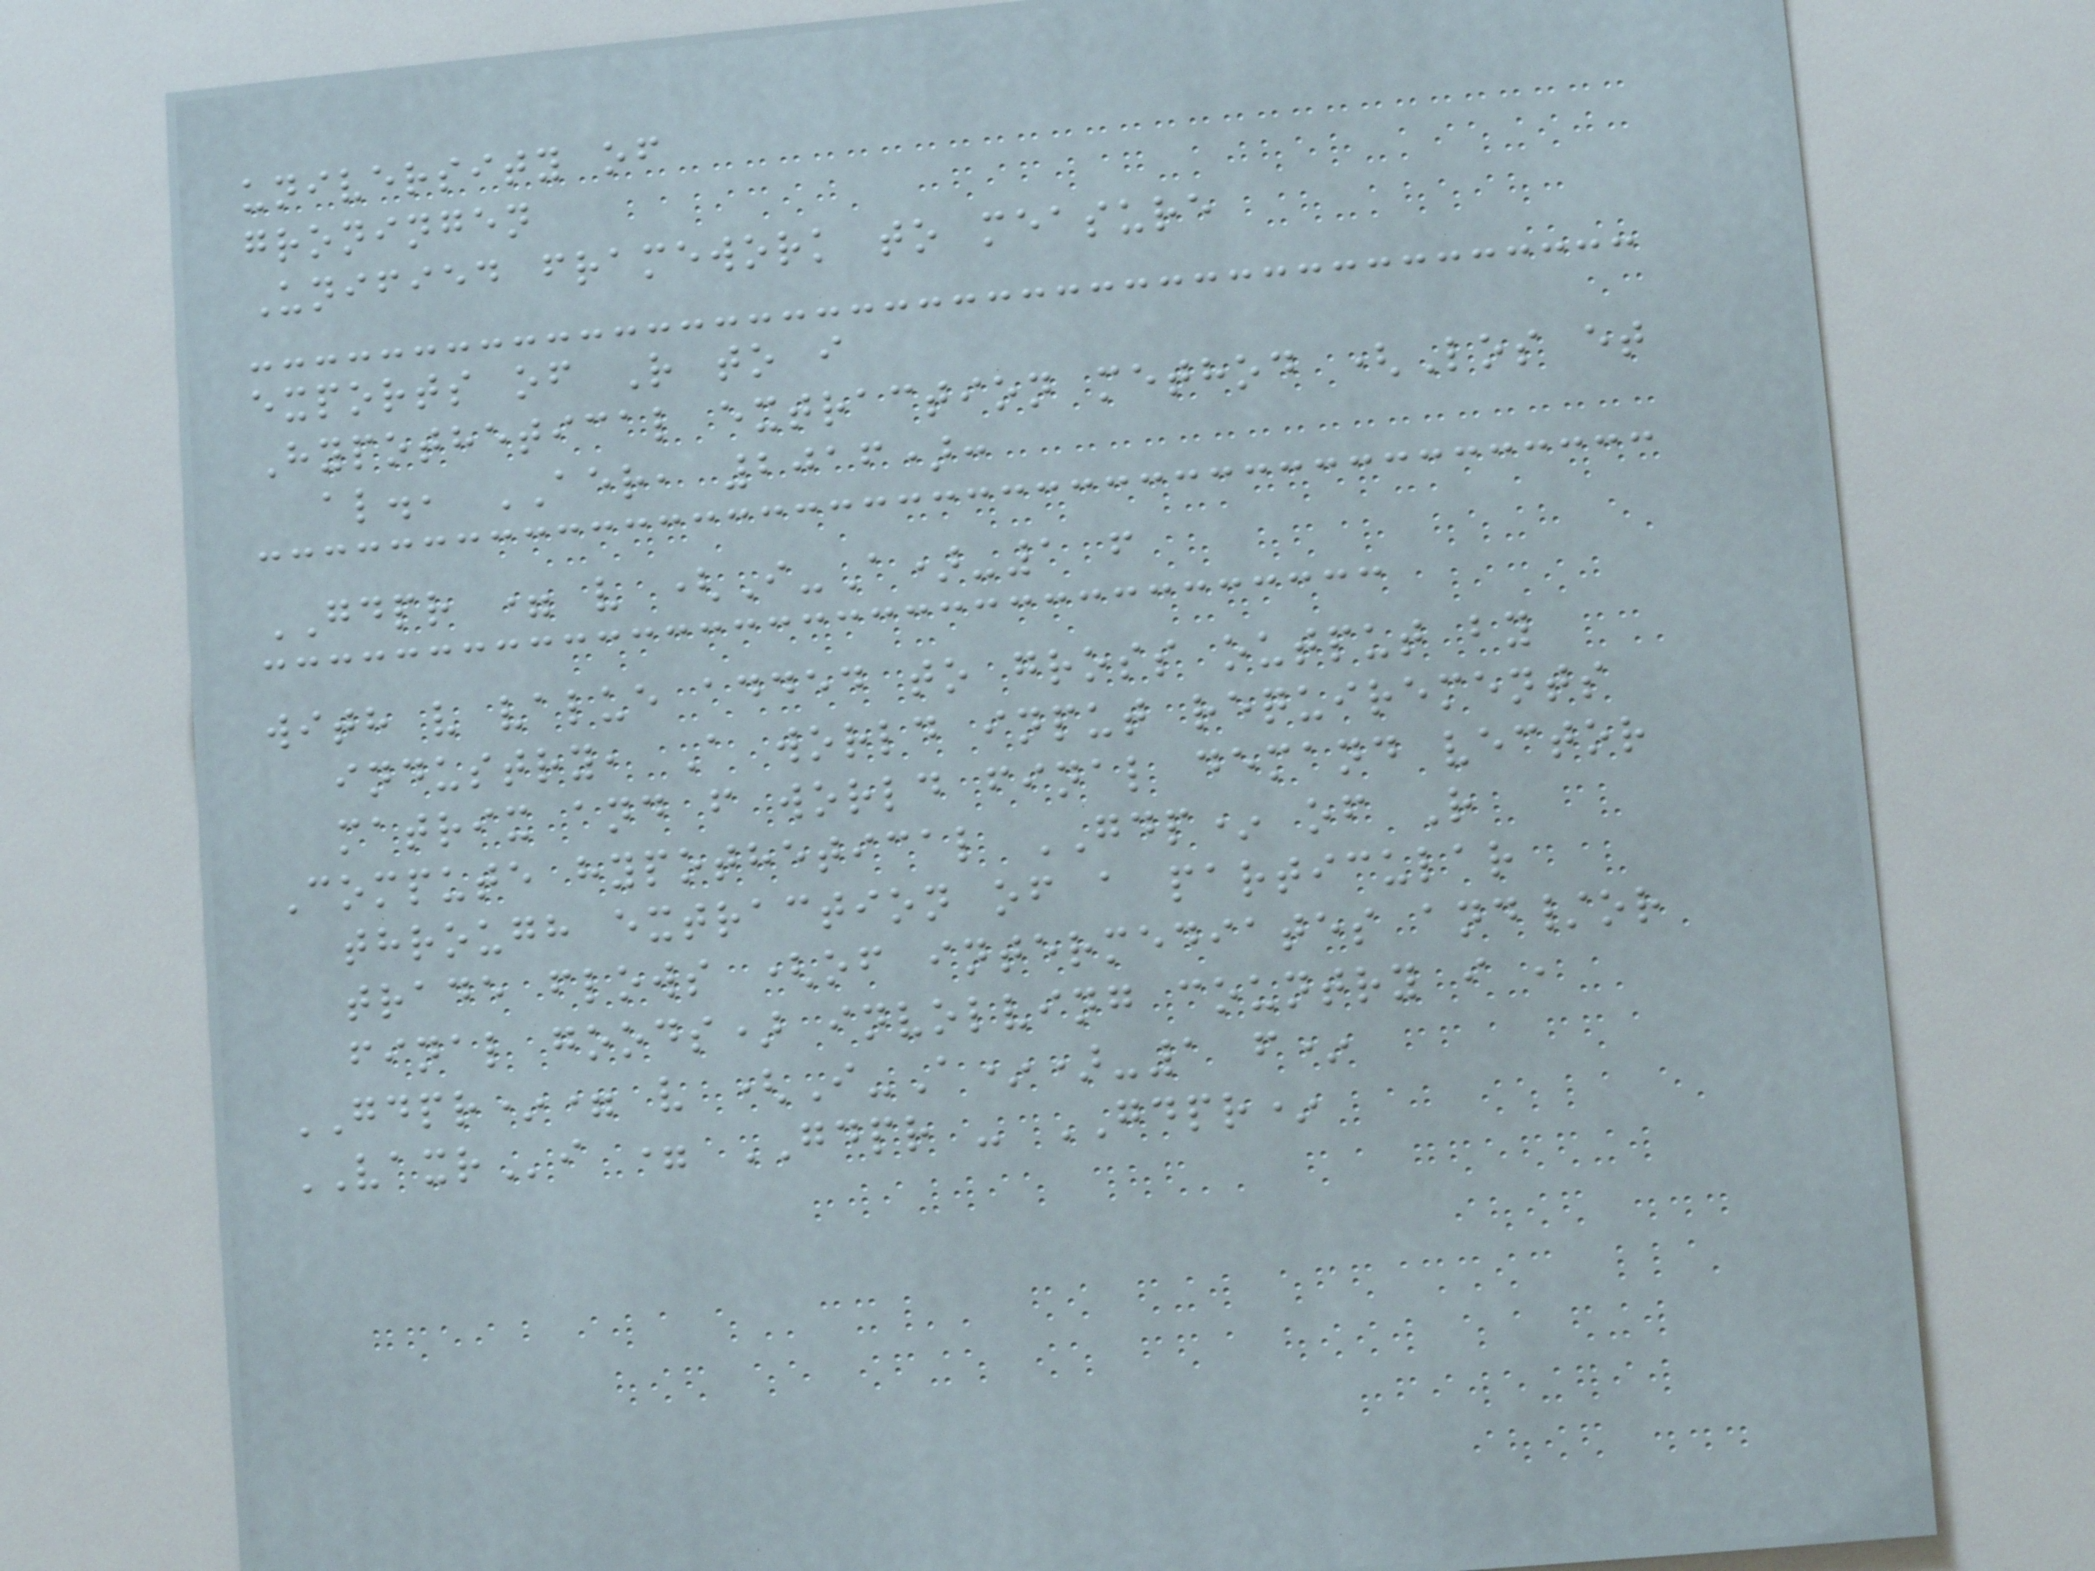university of
groningen
Unified framework to measure
exports of R to i
Hypothetical extraction method (Los et
al., AER, 2016):
GDPR = v (I-A)-1 f
with v value added to gross output by
industry, A world input requirements
matrix and f world final demand vector
Compute hypothetical GDP* of R
through extraction of a particular
trade flows (of intermediates and/or
final goods) involving country i ,
GDPR*= v (I-A*)-1 f*
VAXRi = GDPR - GDPR*
